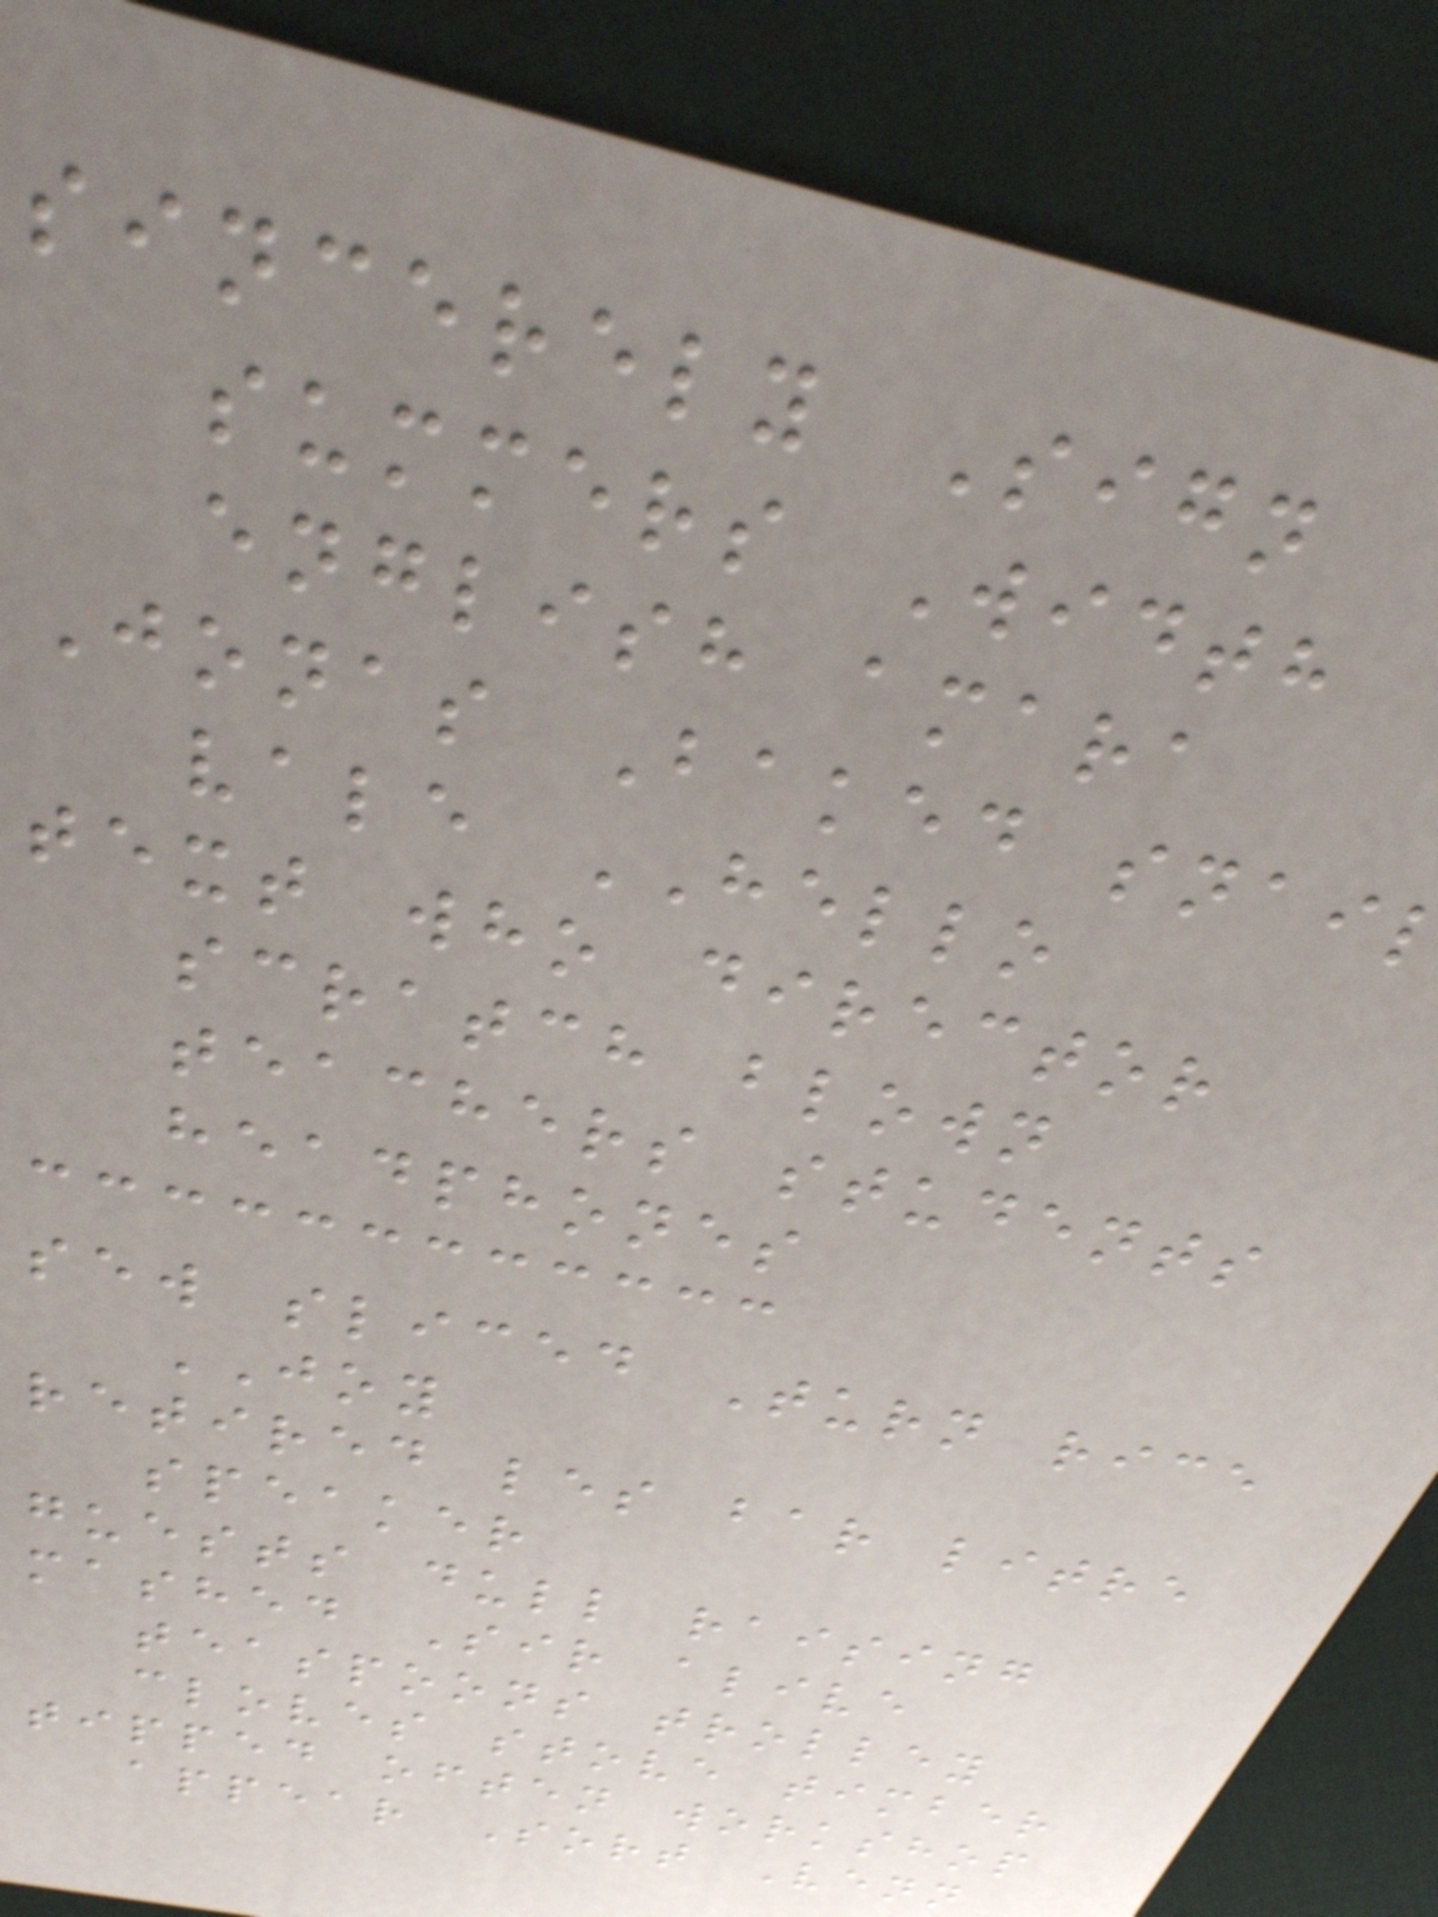sincerely Sign
summers Width
english amara
Jonas Baked snai
vale HELLO
text who director
scratch blown
teachers students
headphones
sew sliced Turn rice
JOY
retired les bar litre
speaker
guests dull raising
mashed Sir alive
teaspoons trolley
cloves stove timber
tipped often workshop
appear Sort Venn
